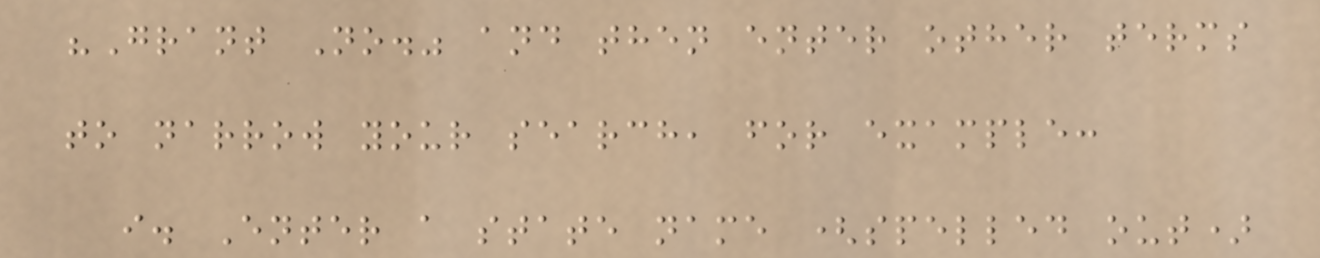"Grant No." and then enter other terms
to narrow your search, for example:
i. Enter a state name (spelled out)
